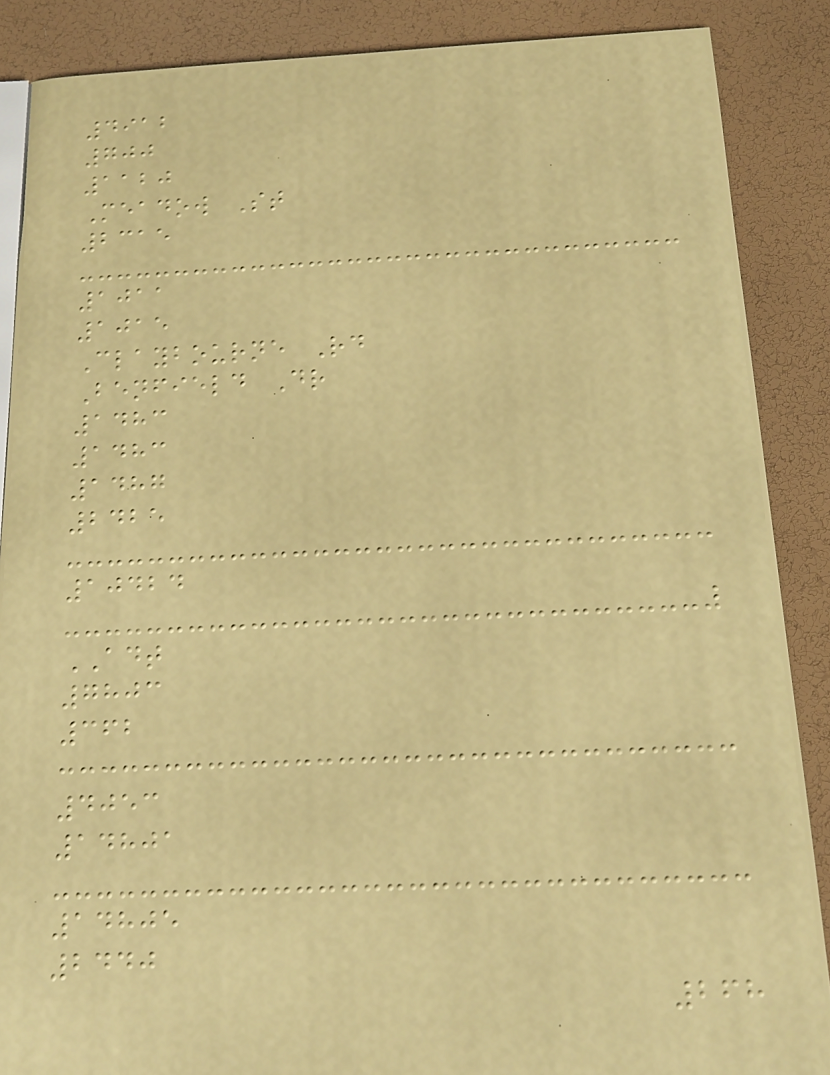4912
700
1120
Meadow St
2315
1011
1015
Claybourne Rd
Benfield Dr
1483
1483
1487
2425
10424
ADT
7803
362
4053
14801
14805
2440
268
